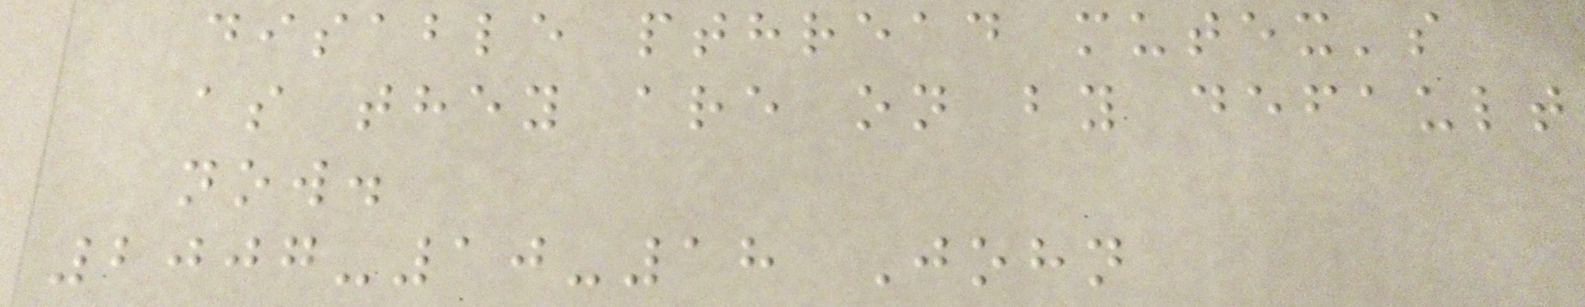disable pthread mutex's
as they are on by default
now.
2007-10-18 John
